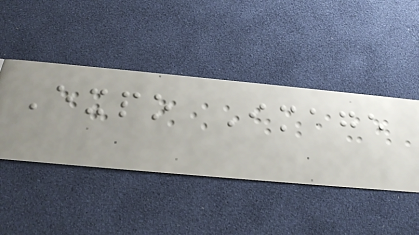Expo Image
